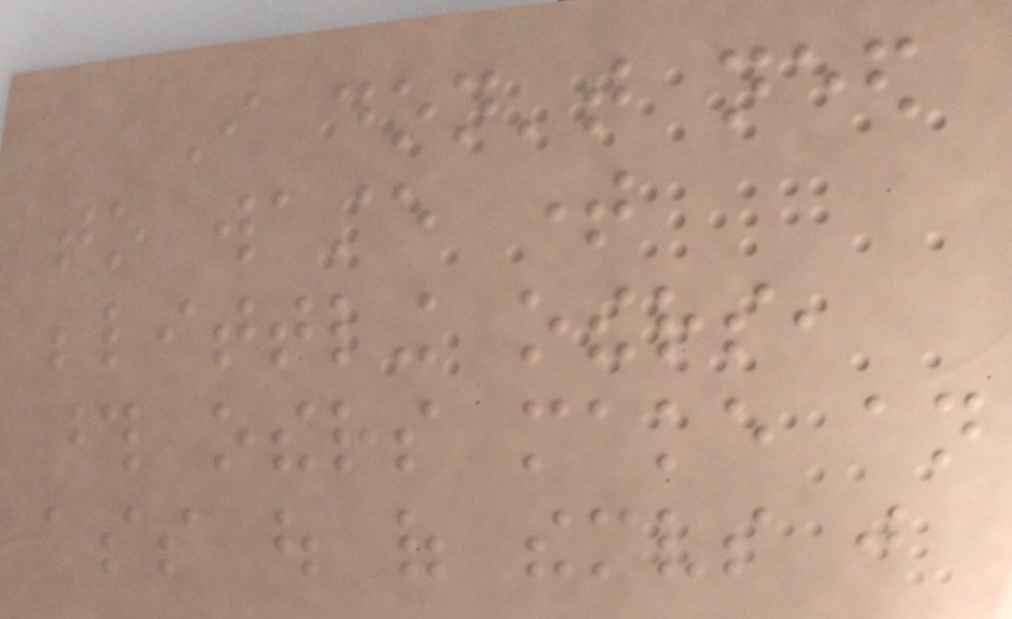I don't need
to waste time
belittling others,
those others make an
ass out of themselves just
